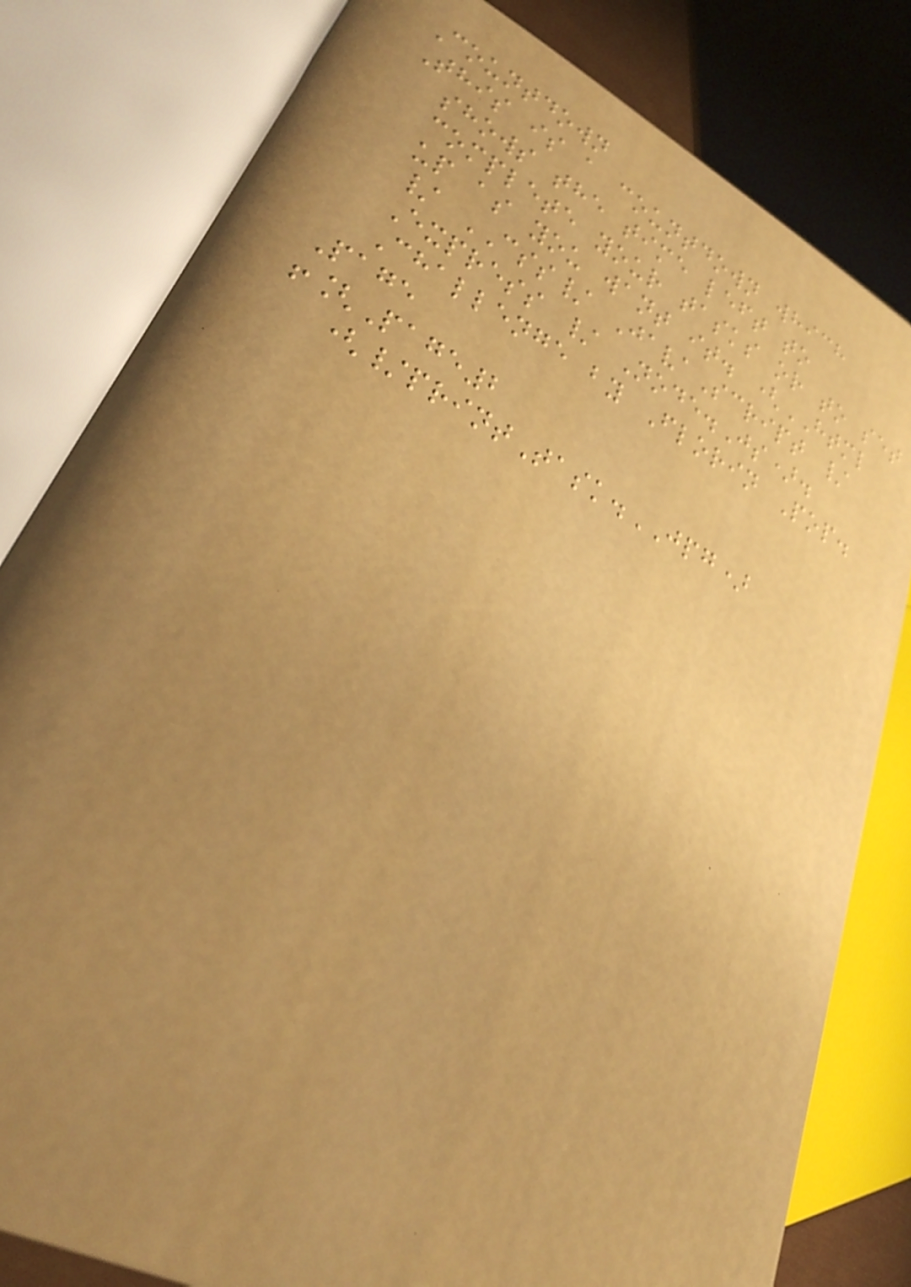Countdown
This is a countdown which
shows the time left to
complete your tasks or to set
up as you want it. (HTML
/ CSS/ JavaScript /
Express / Node.Js).
Challenge by Florin Pop.
Page
![Page2
(/printTask.JPG)
